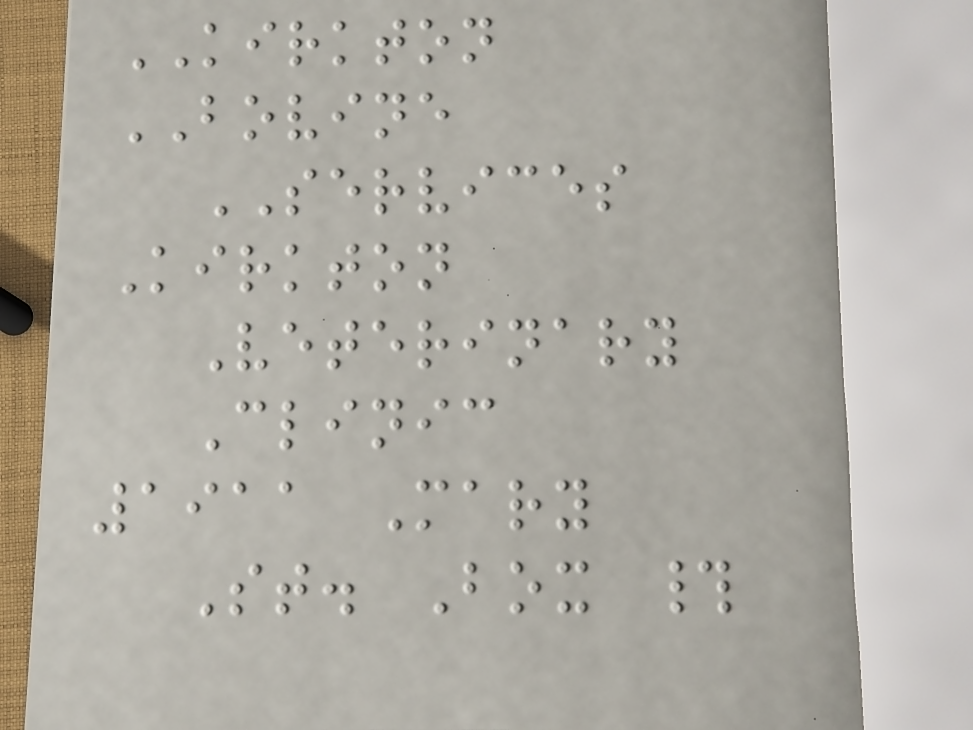KIRKTON
BOVINE
SERVICES
Kirkton
Veterinary
Clinic
1911 Mary
St. Box #
